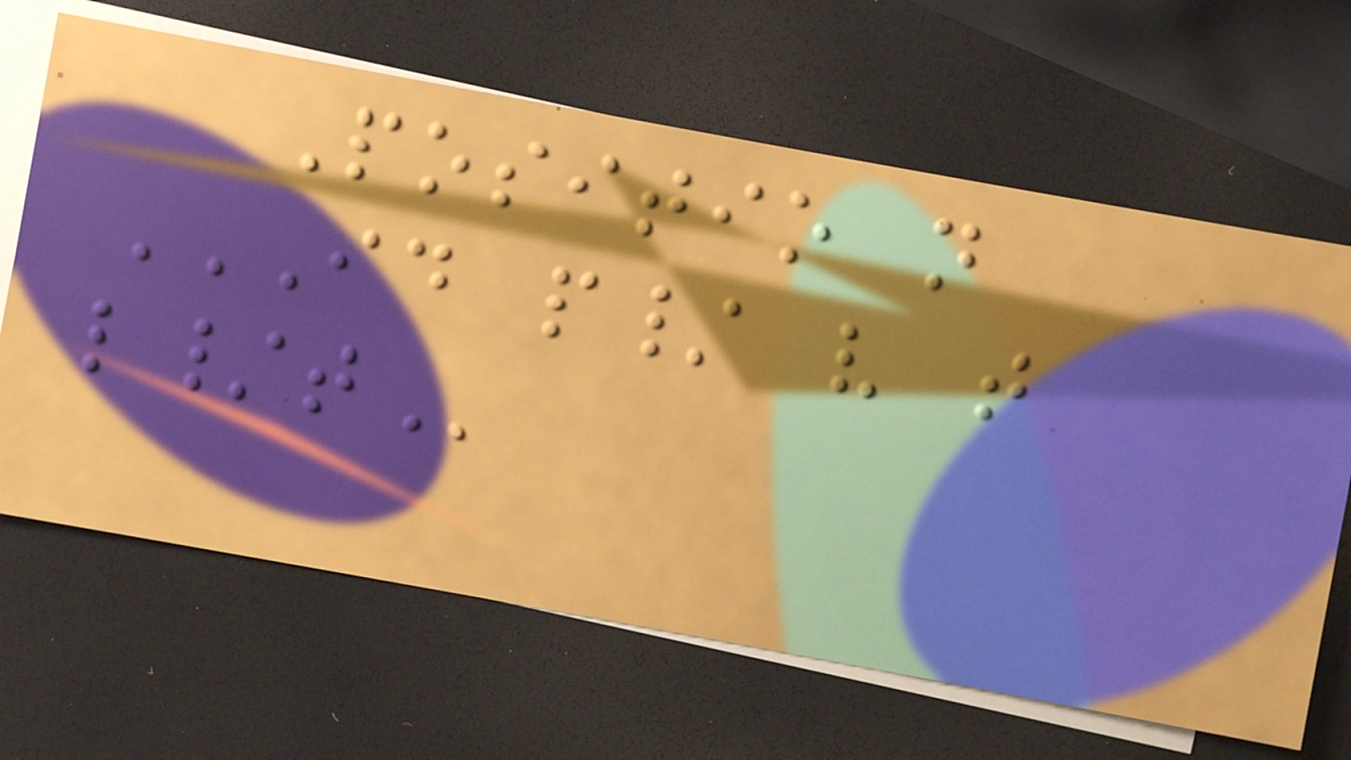Positio n
ID P/ V T
L/T
